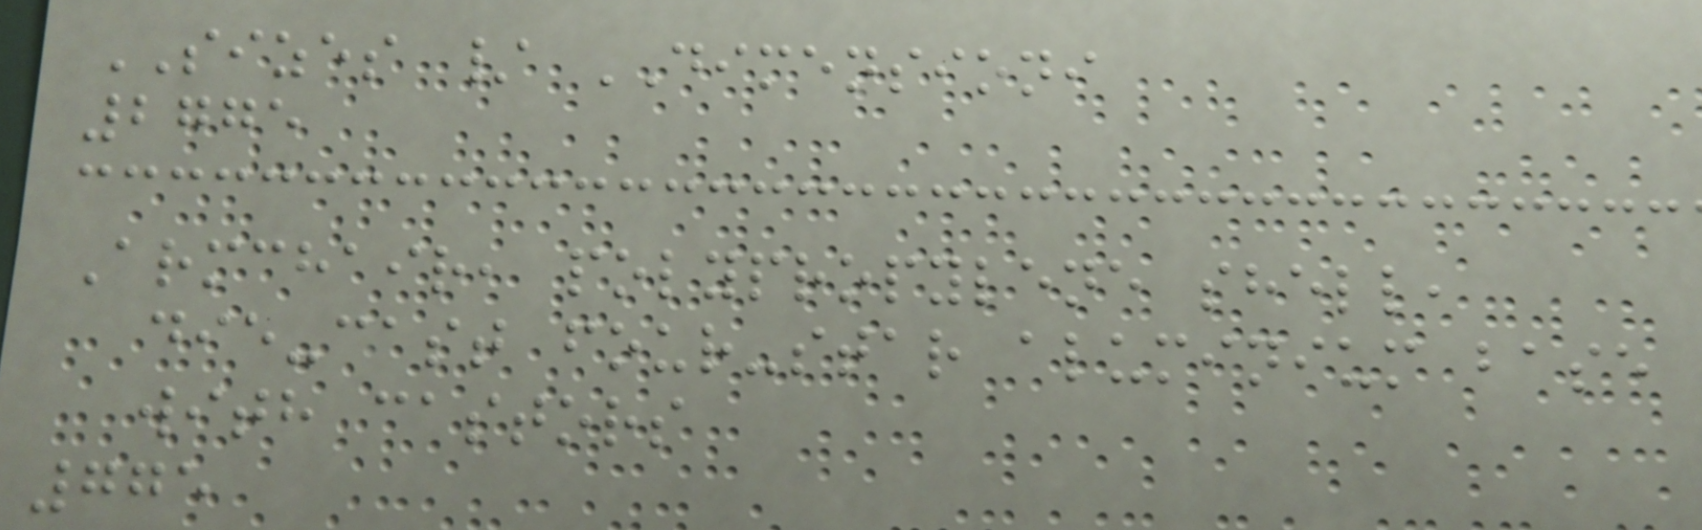SIZES / DIMENSIONI
2775
Armchair, polypropylene shell,
die-cast four-star aluminium base
with castors
775
